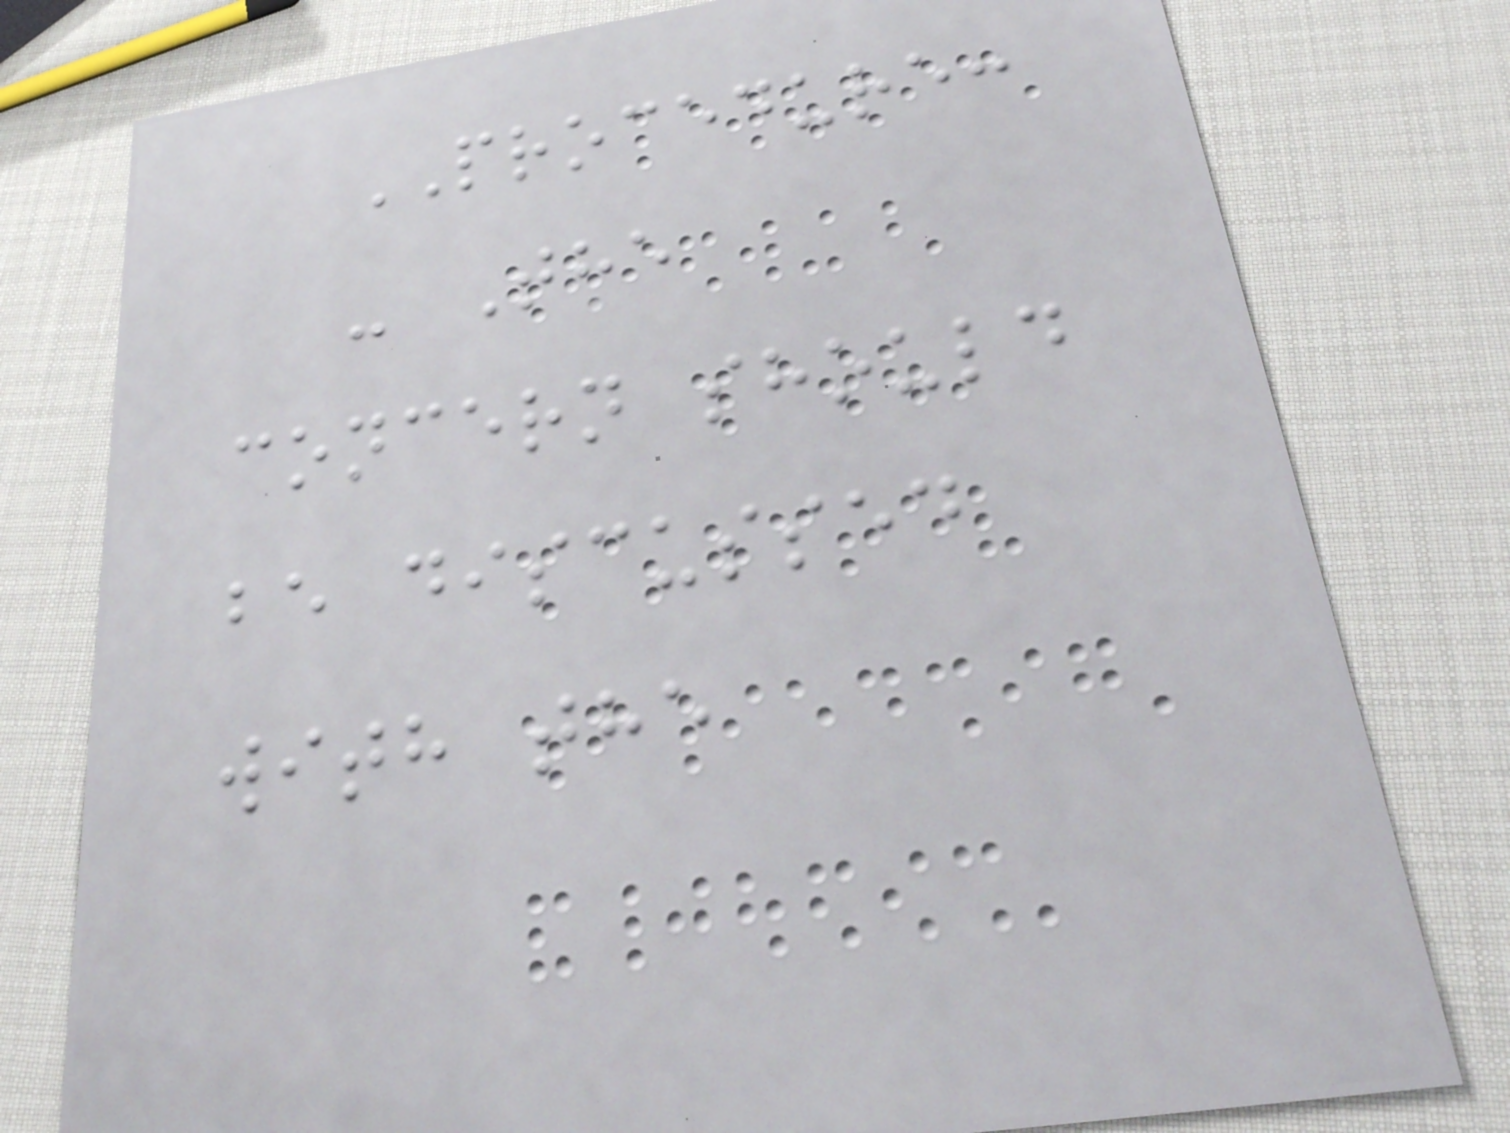PROCEDURE:
- The
concern should
be discussed
with the
